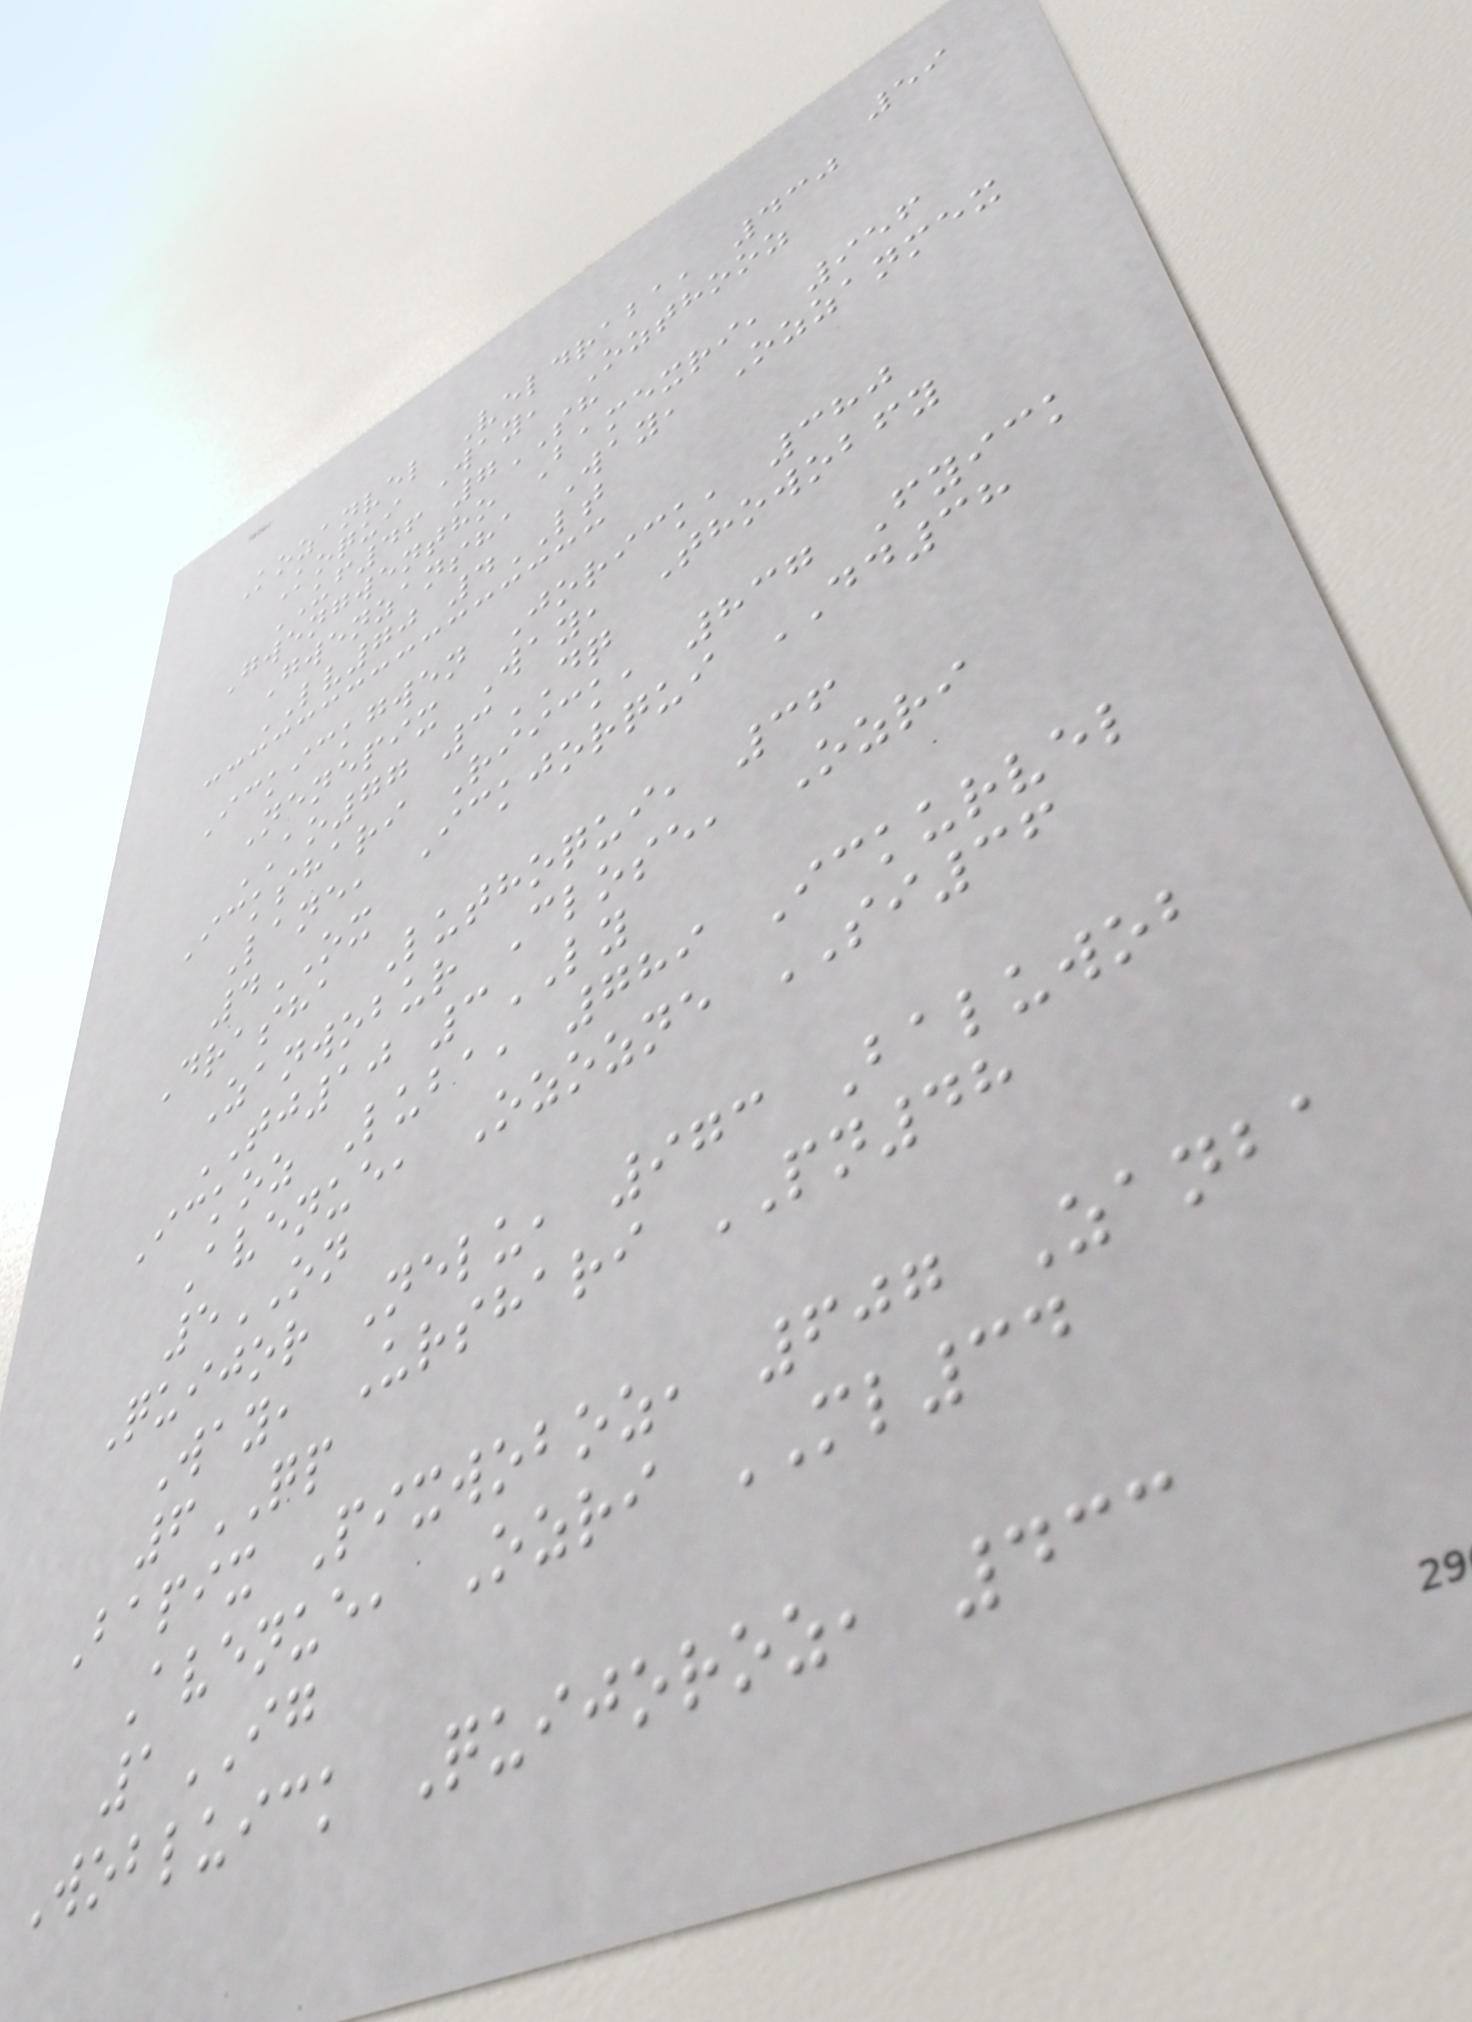59
Kozanvel Veldraba, 430
Koqui Way, Ozthooz
UF46 7SH
Gwengwentho Bamexri, 956
Gwenzansha Way, Ozzanmex
LV70 4LT
Ickickgwen Jorick, 380
Nenepix Way, Thowobfy
AO77 3DQ
Ickshari Riick, 837 Fyick
Lane, Ickjorqui DD38
4OX
Drasha Luthoqui, 36
Zanwobur Close, Ozri
TJ10 3LY
Ickoz Luba, 789 Ickurvel
Avenue, Ozozne SI36
5ON
Quijor Nelu, 973 Baluwob
Way, Urshari PN48
6QP
Bapix Pixwoboz, 607 Zanba
Avenue, Ozri ML34
1IG
Wobluick Quijoroz, 433
